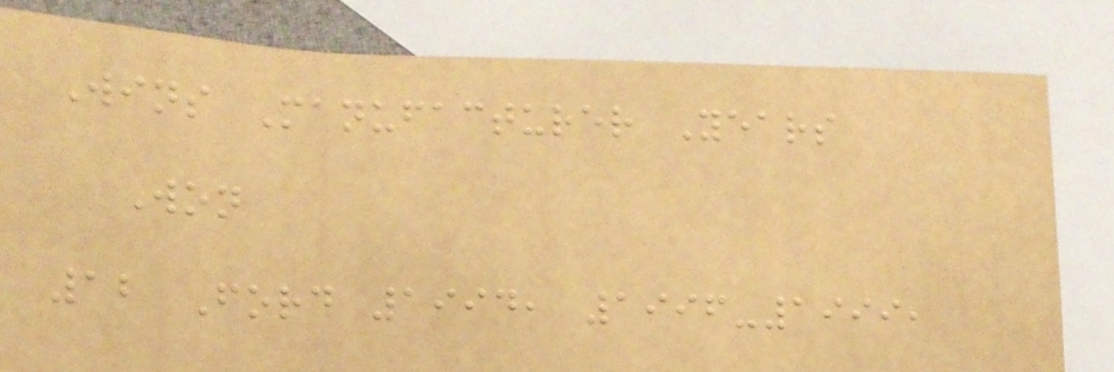Wins Manufacturer Years
Won
12 Ford 1994, 1996-1999,
